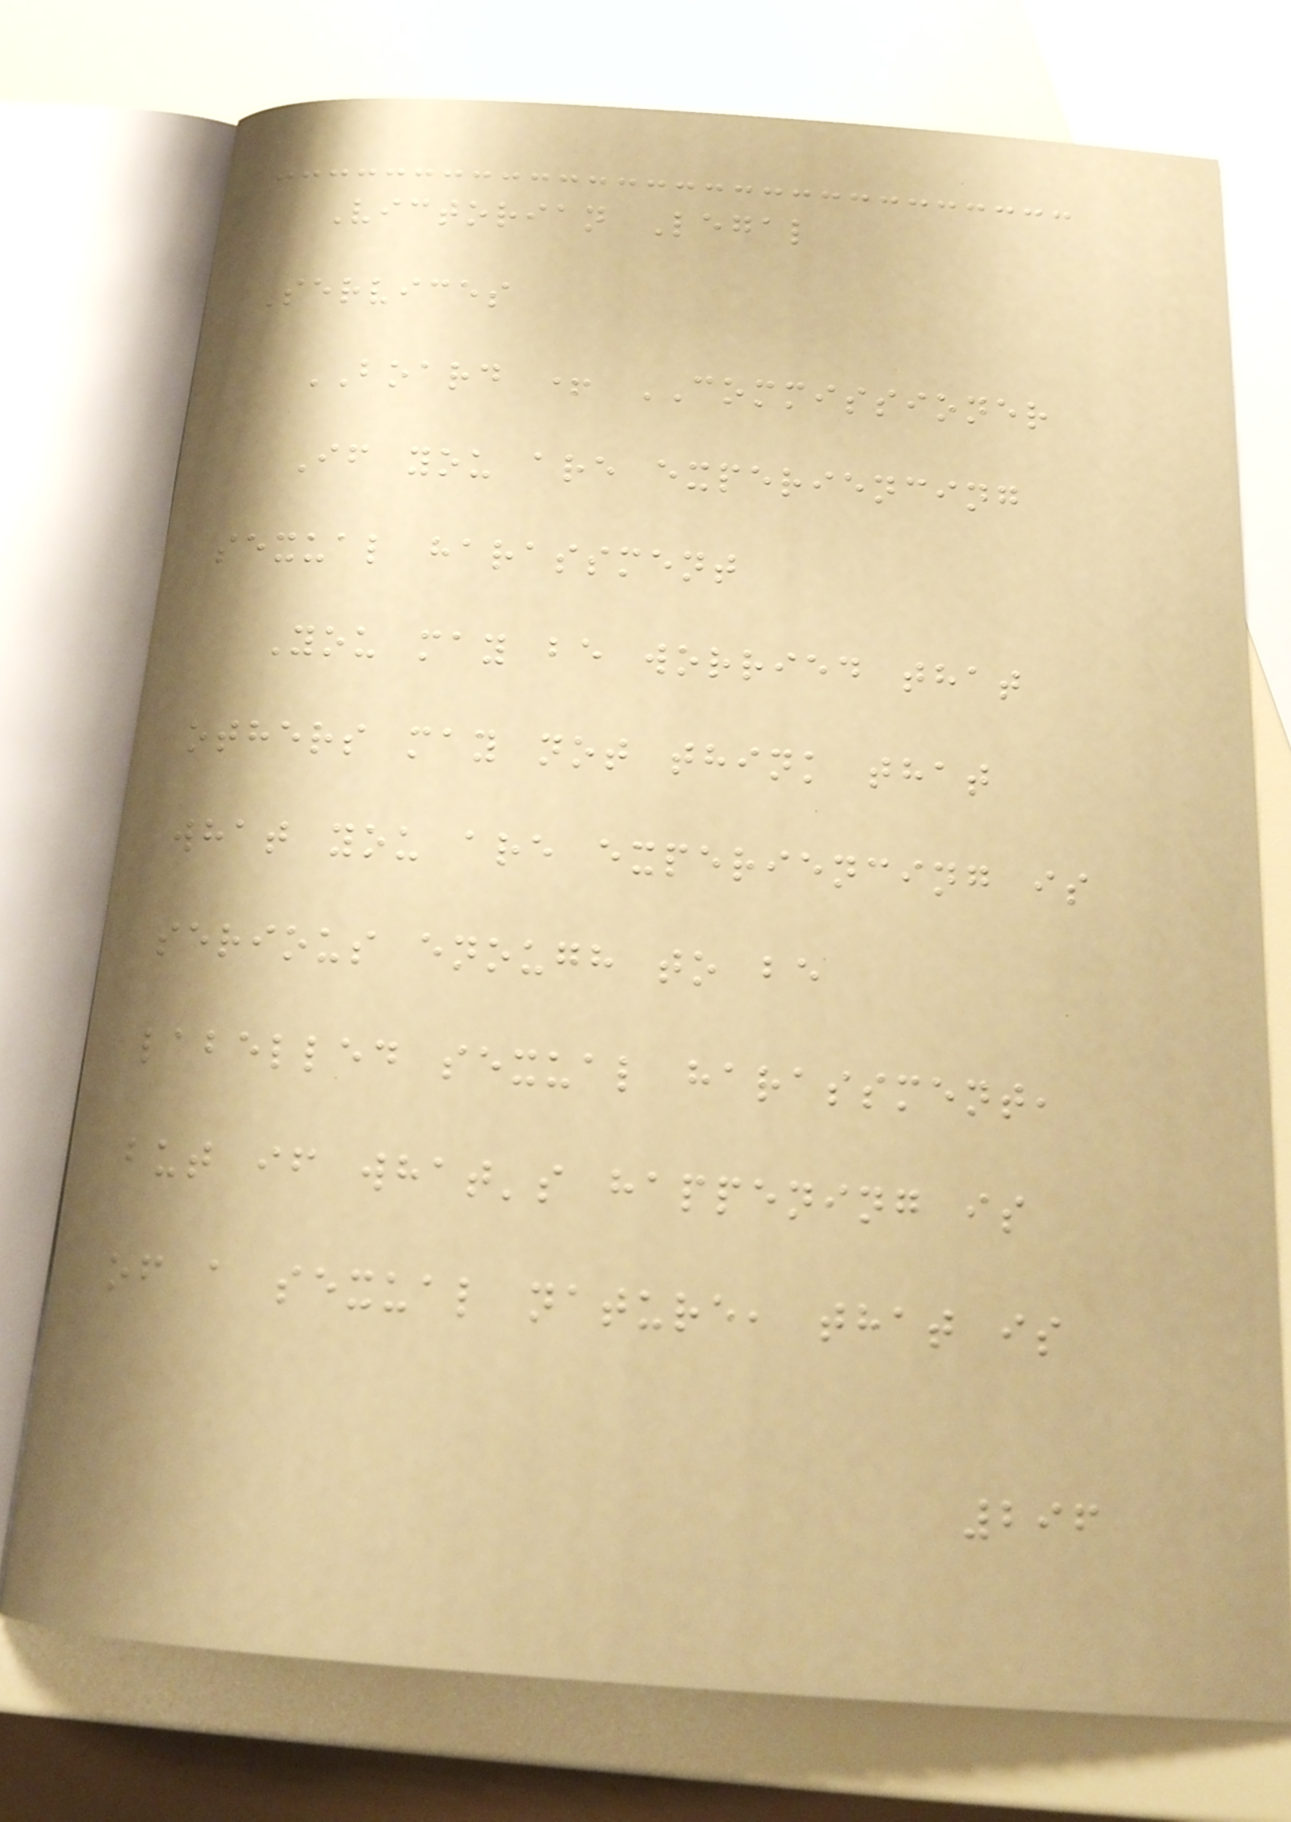Victorian Legal
Services
BOARD + COMMISSIONER
If you are experiencing
sexual harassment
You may be worried that
others may not think that
what you are experiencing is
serious enough to be
labelled sexual harassment,
but if what's happening is
of a sexual nature, that is
296
